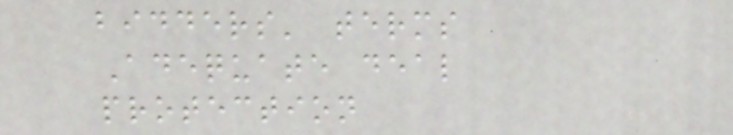bidders' terms
Adequate deal
protection
